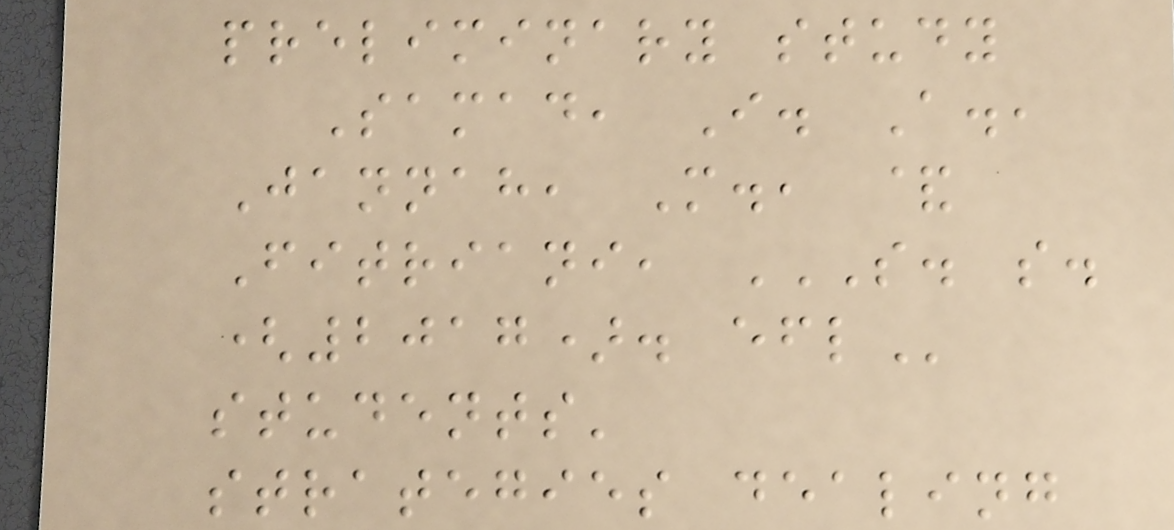preliminary study
Samad, I. A.,
Jannah, M., &
Fitriani, S. S.
(2017). EFL
students'
strategies dealing
